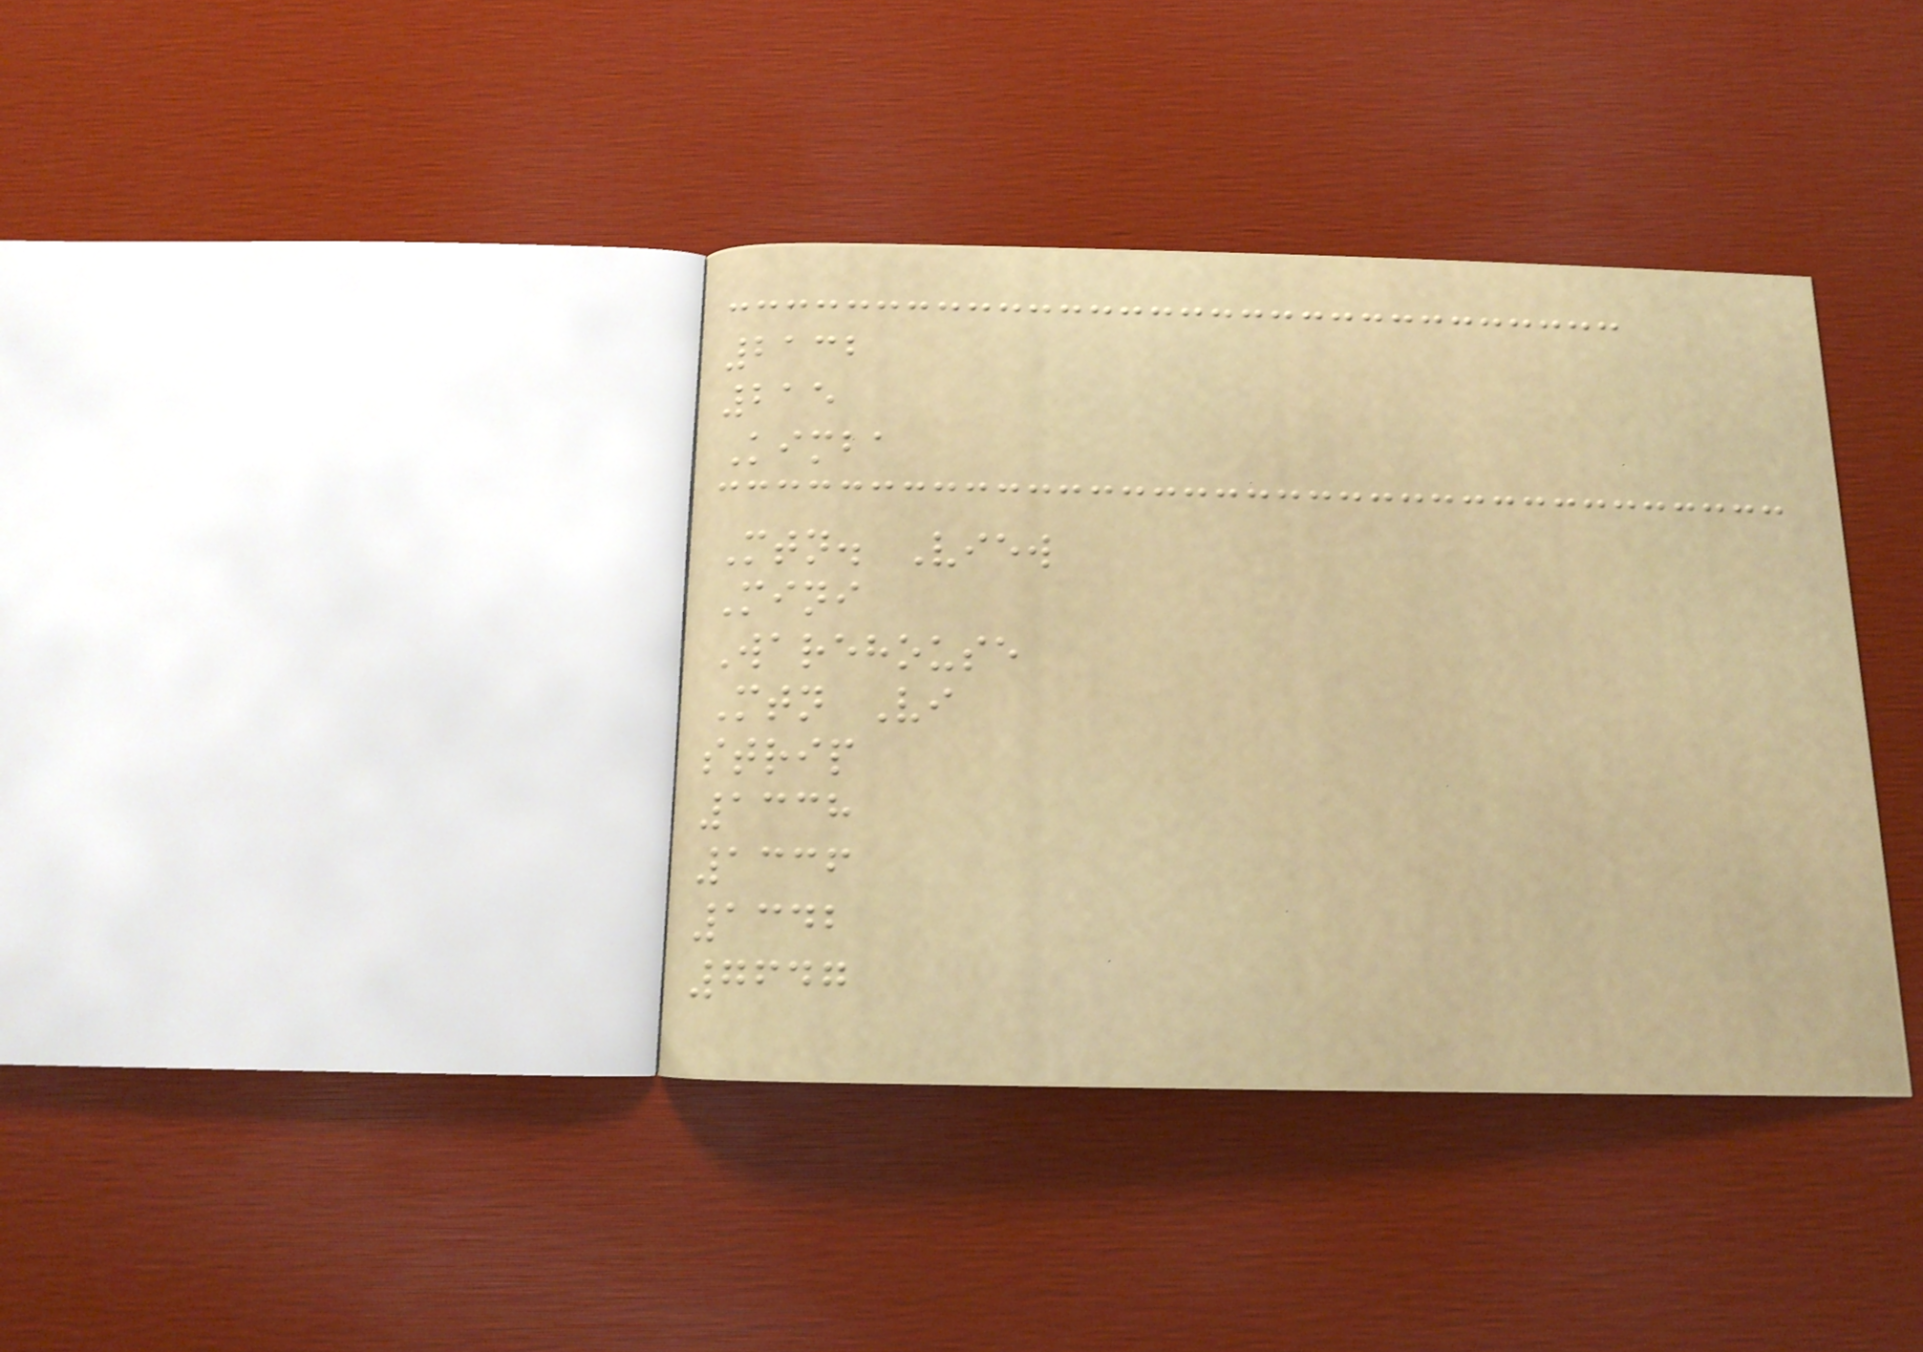2132
215
Kimba
Mtn. View
Mini
Warehouse
Mtn Vi
strip
1338
1336
1342
7647
